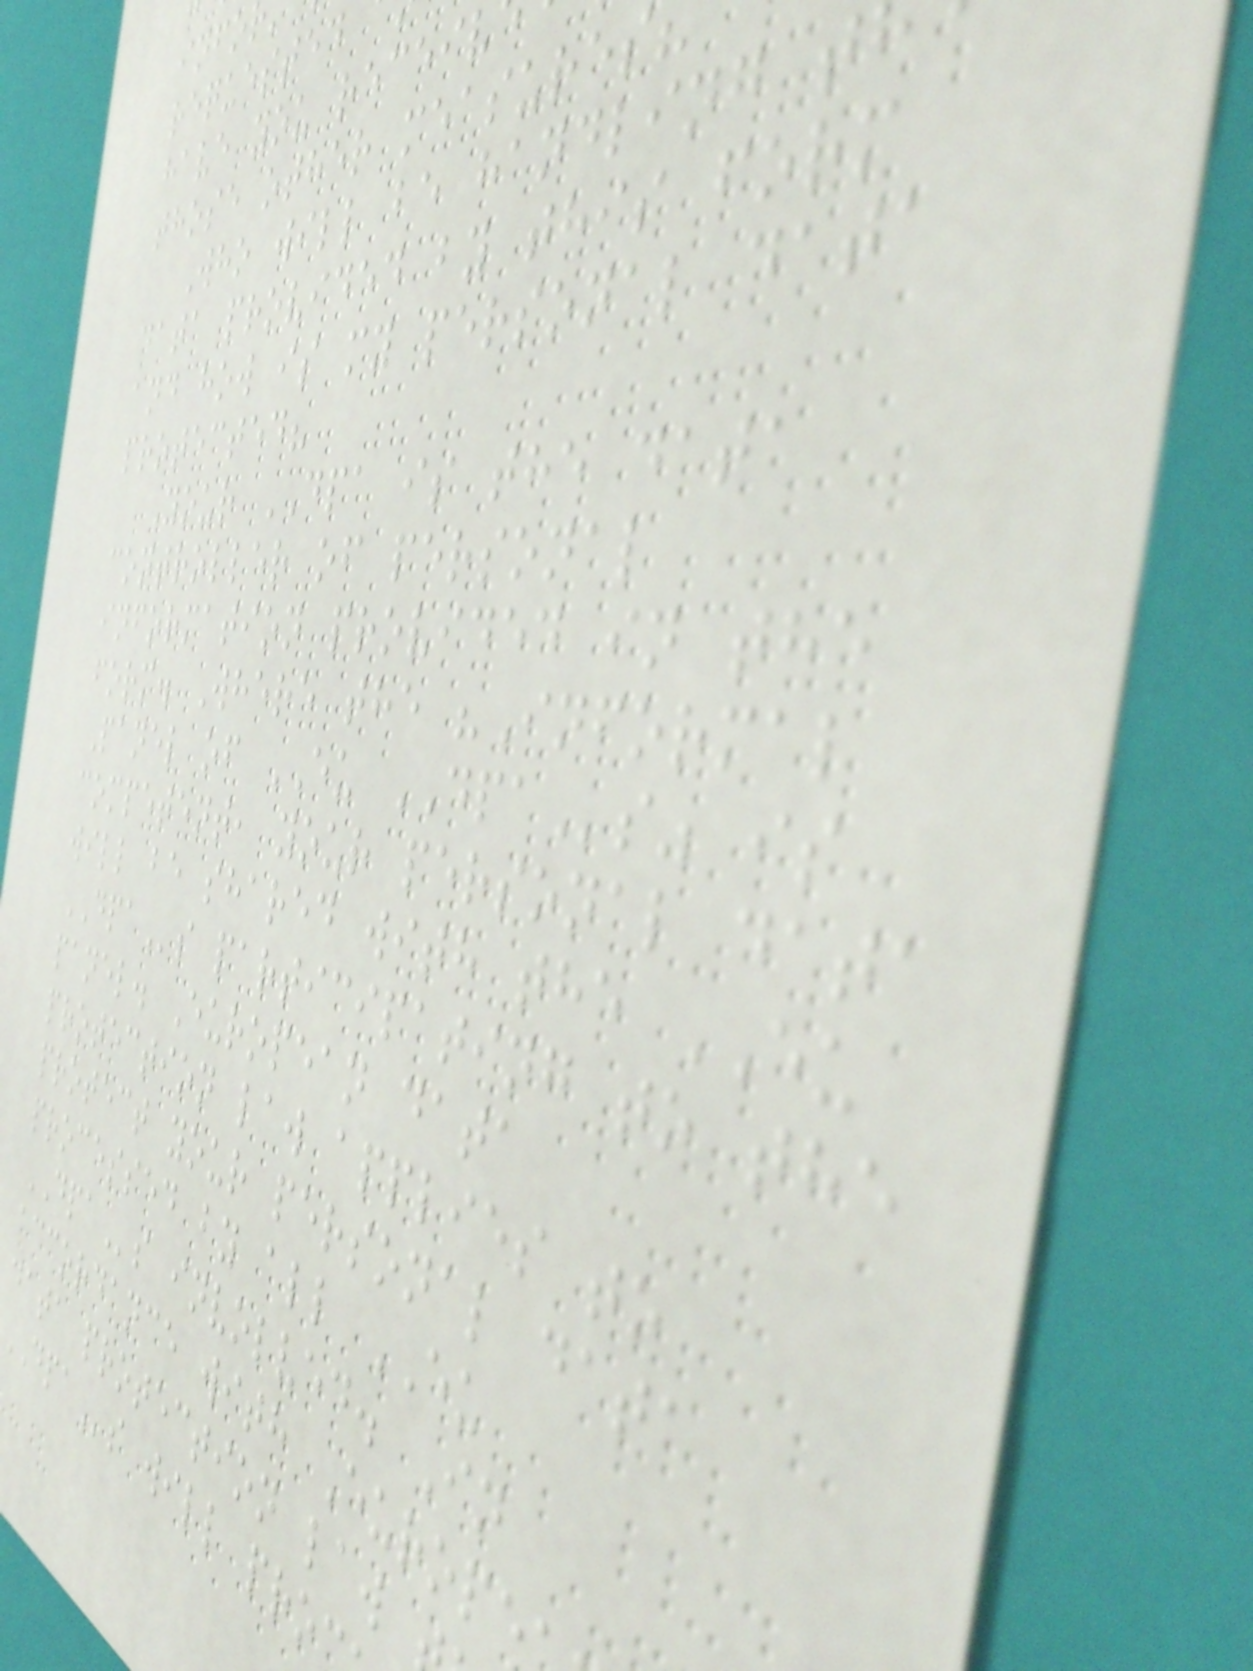requested
have you receiv
those other measures
Who will be handling t
data provided by this form
and how is my personal data
protected?
Your DPA is the data
controller of personal
information provided in the
form. Where the "Informal
Panel of EU DPAs" is
competent, your personal data
will be shared with the EU
DPAs participating to the
panel. European data
protection law applies to
protect your personal data
processed by all EU
DPAs involved. In
accordance with Europe
data protection law
DPAs will pro
